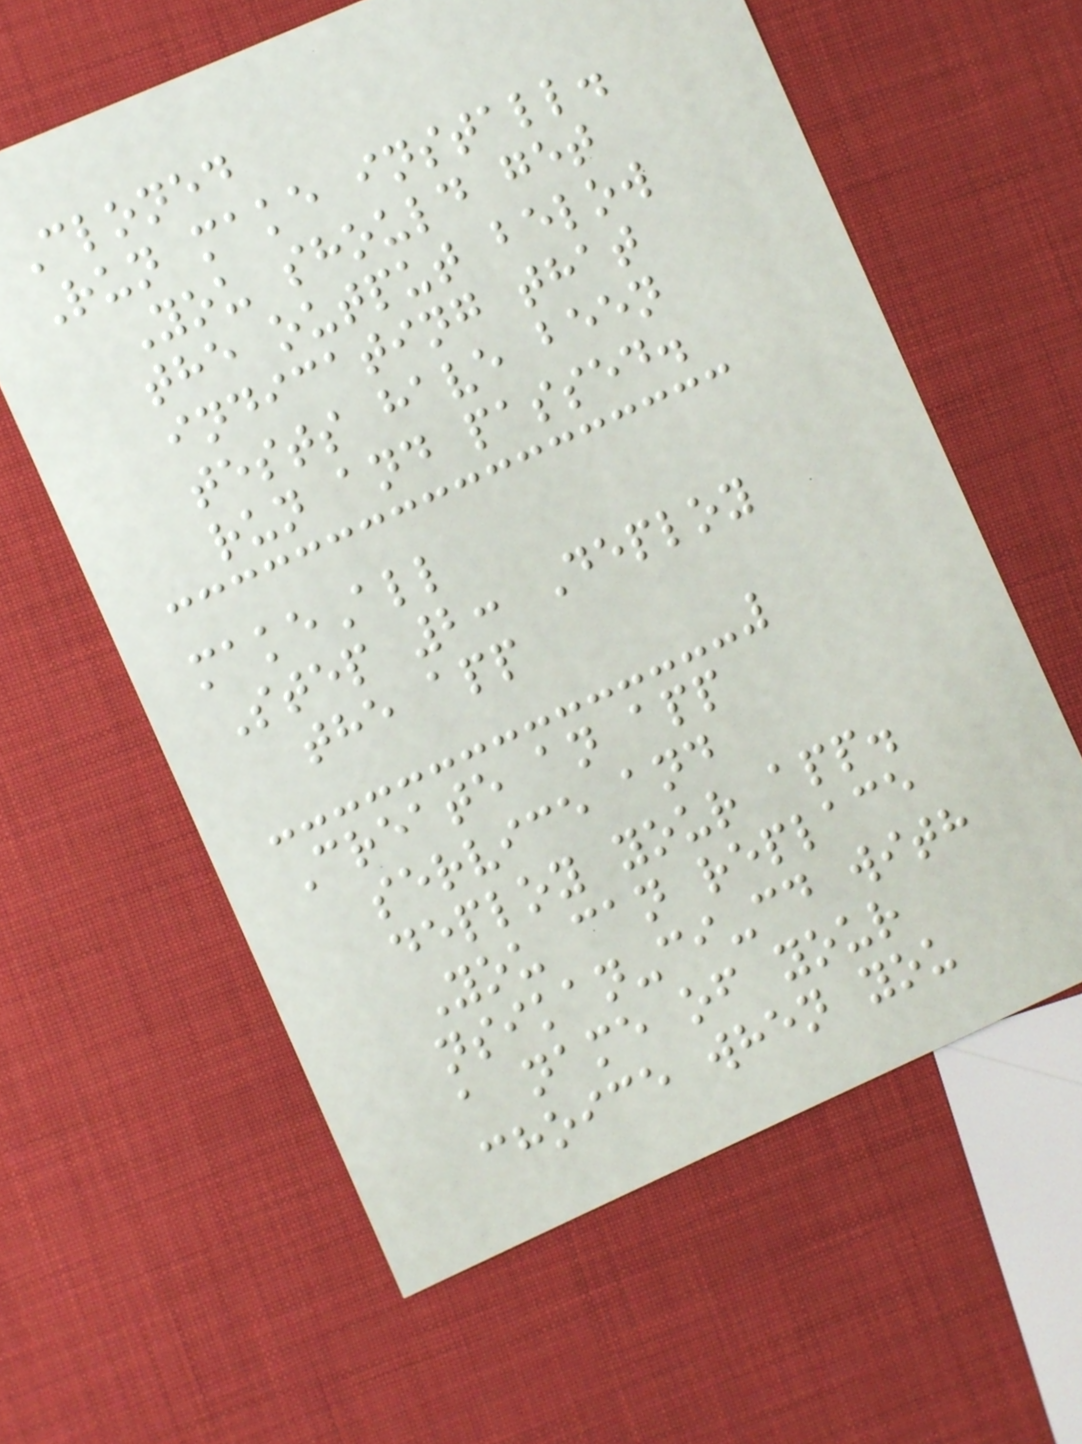Cloned
Run make install.
You should get
the output below
indicating that
tests have been
run and passed.
makeAll
Step 2: Deploy
the app
Create an app
service and
deploy your app.
You can replace
nsikan-ci-cd with
a name of your
choice when you
